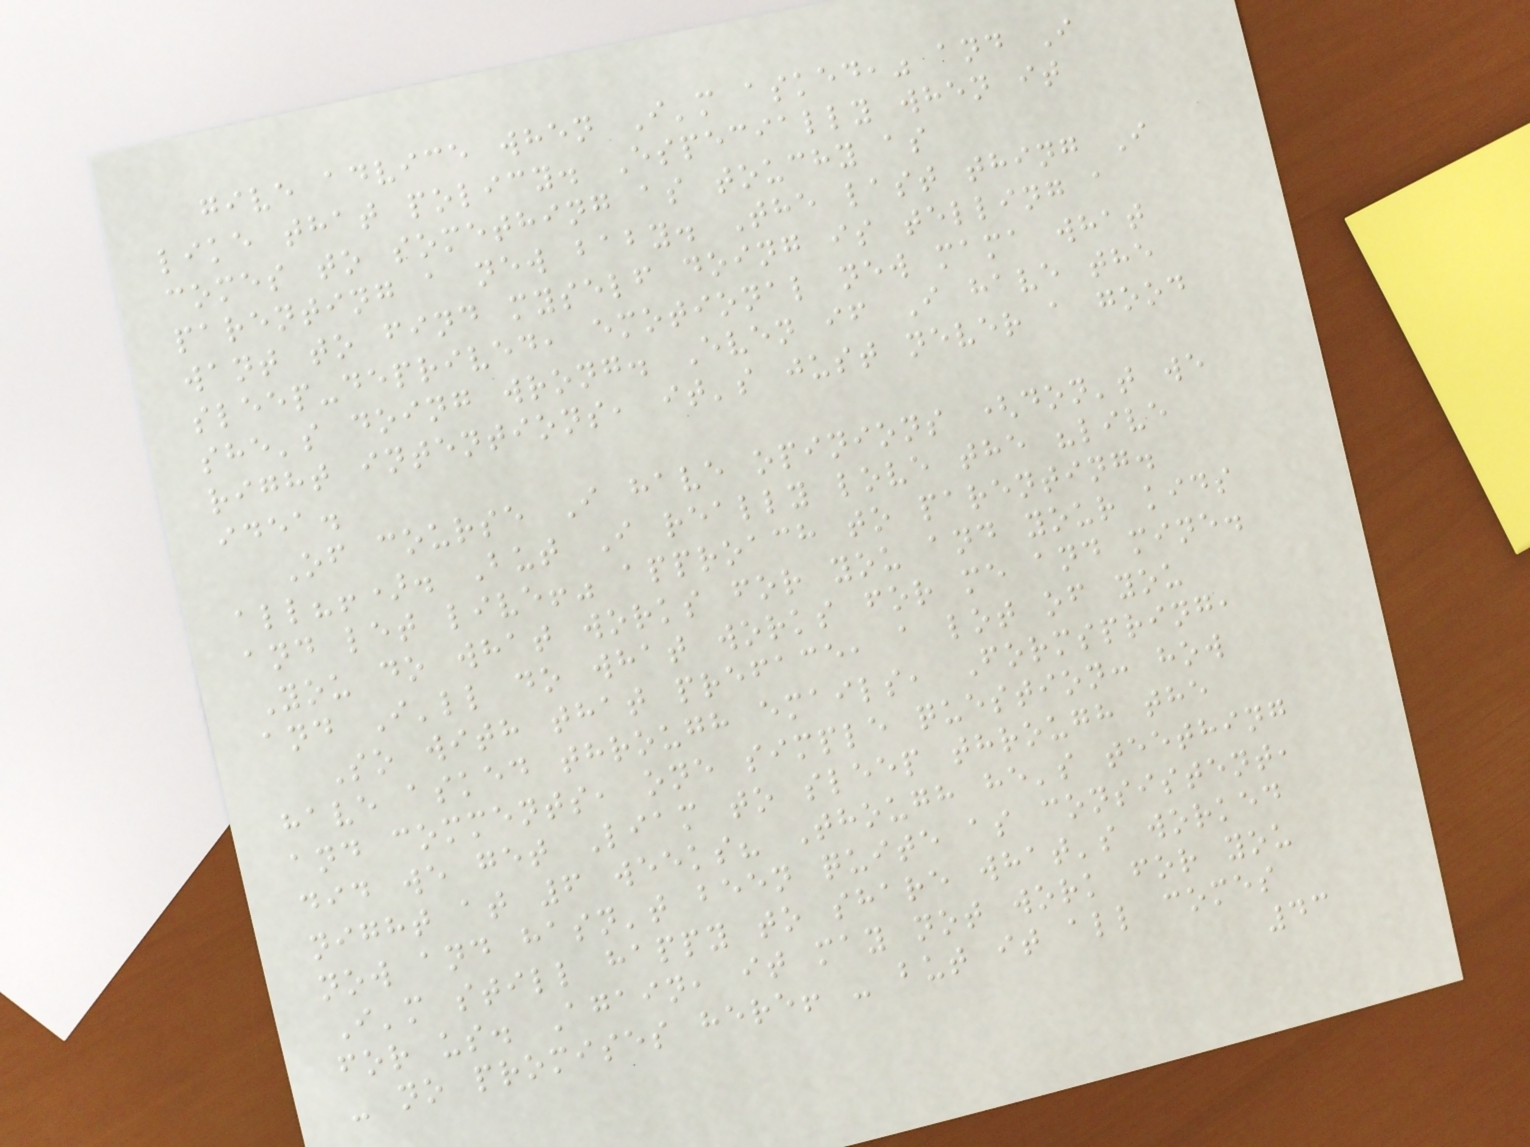give advice when I'm asked," and I
like that policy. Especially when it
comes to something as touchy as
parenting a new baby. The last thing I
want to find myself doing is telling a
sleep-deprived, emotional new mama what
she's doing wrong. Even if I have the
right intentions, it's just never a good
idea.
Of course I have opinions (don't we
all?!). But I really love the "live
and let live!" approach to parenting.
You do what works for you and your kids
and I'll do what works for me and mine.
So with that preface, a lot of you
have asked through emails, Formspring,
and comments, one simple question: how
did we get Liam to sleep through the
night at 6 weeks? Though he's teething
now and hasn't been quite as consistent,
I'm still happy to share what's worked
for us. Again, it may not work for you
- no promises here! - but it all comes
43
